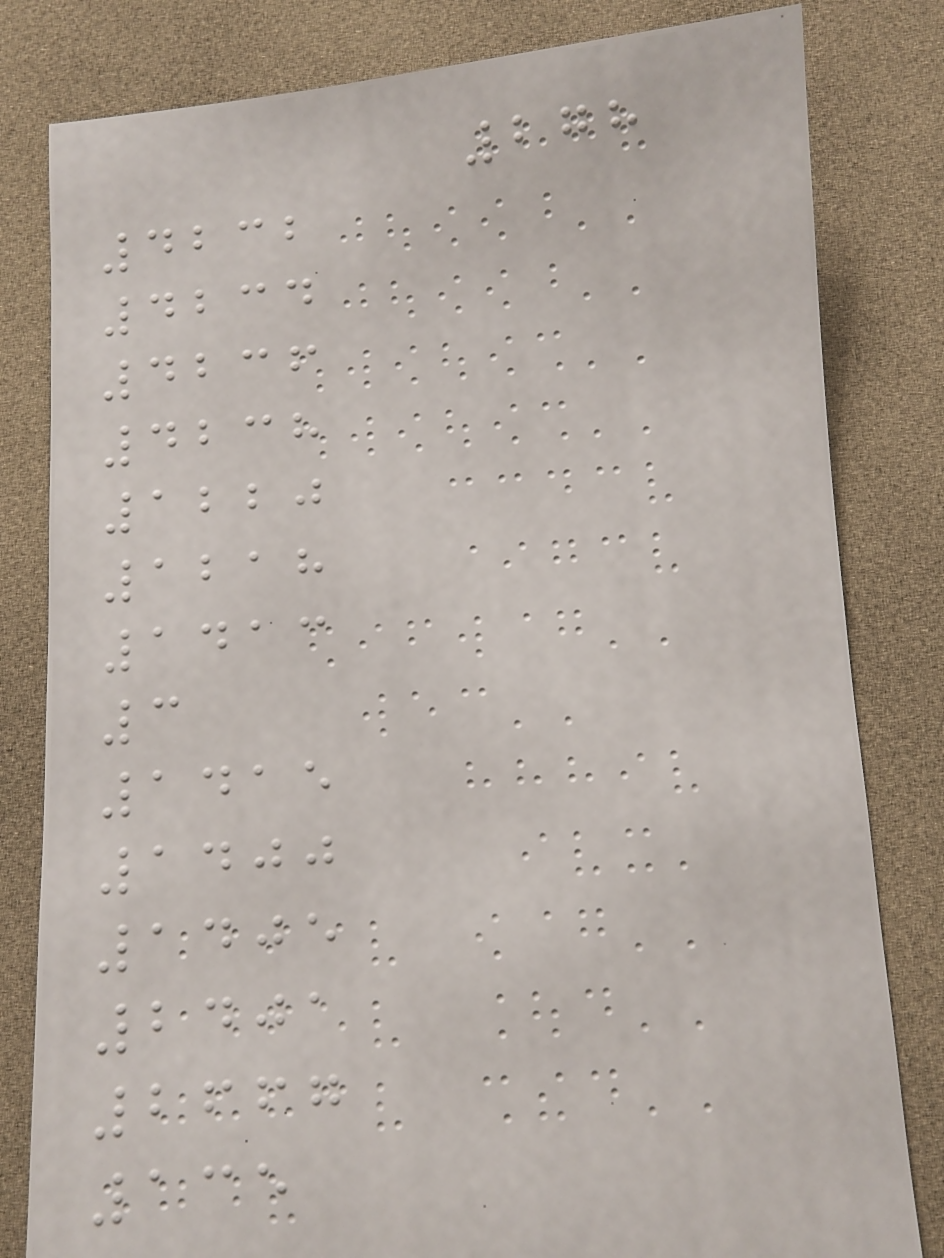278
4232
4234
4236
4238
1220
1218
1413
3
1415
1400
1405
2401
2667
135
